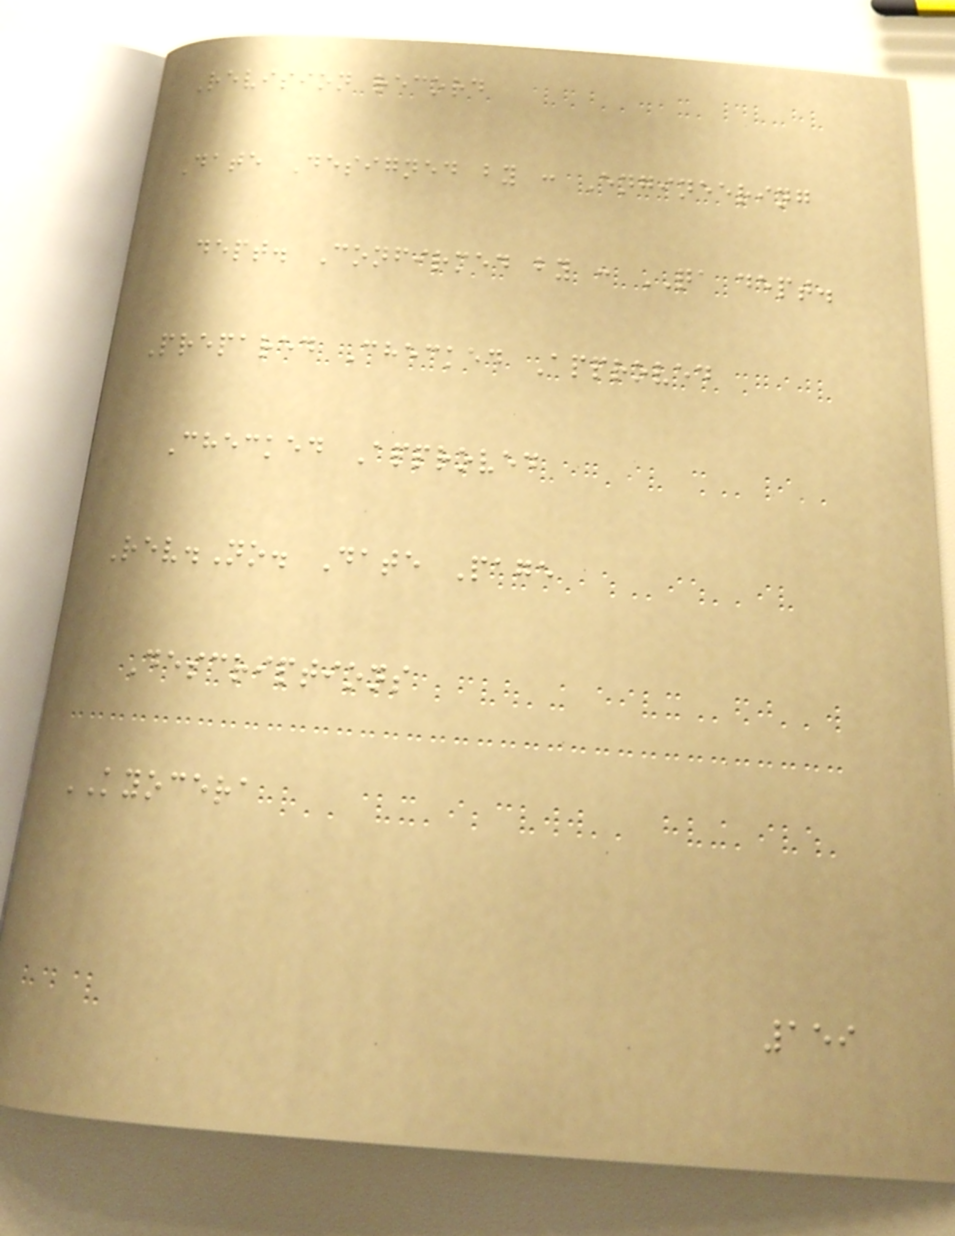Revision record
Date Designed by : Engineering
dept. Confirmed by : QA dept.
Prepared Checked Approved
Checked Approved
Rev.No. Date Page
Descriptions
KYOCERA
159
